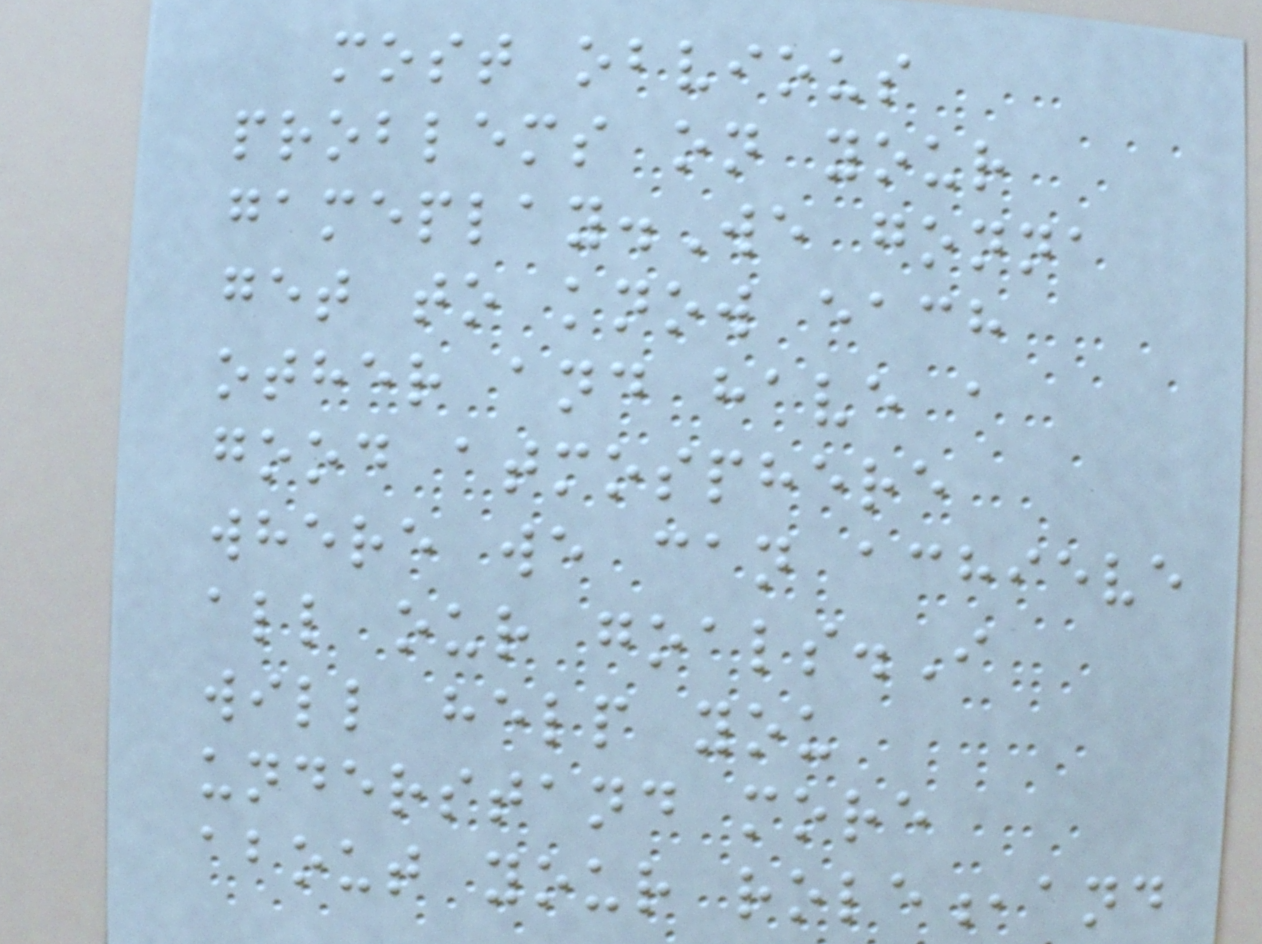most obvious
problems on your
gameplay.We gonna
get to know each
other and have a
good atmosphere
where we can achieve
all our goals.I
will help you
understand more
about your role,and
